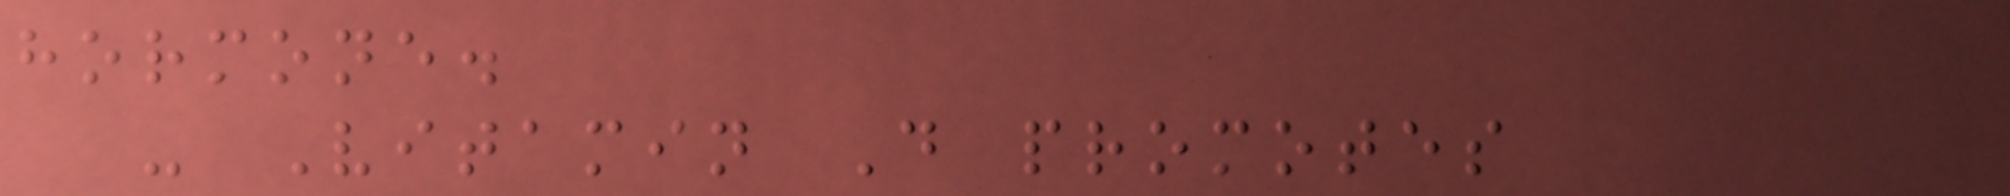hormone.
- Vitamin D promotes
